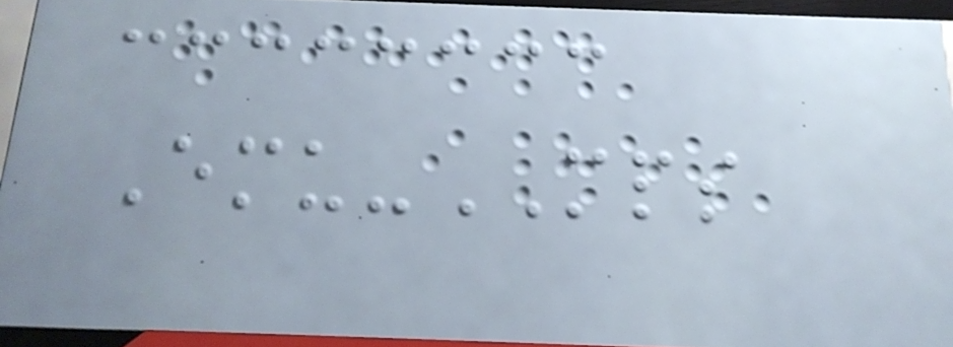Emu-MPS
